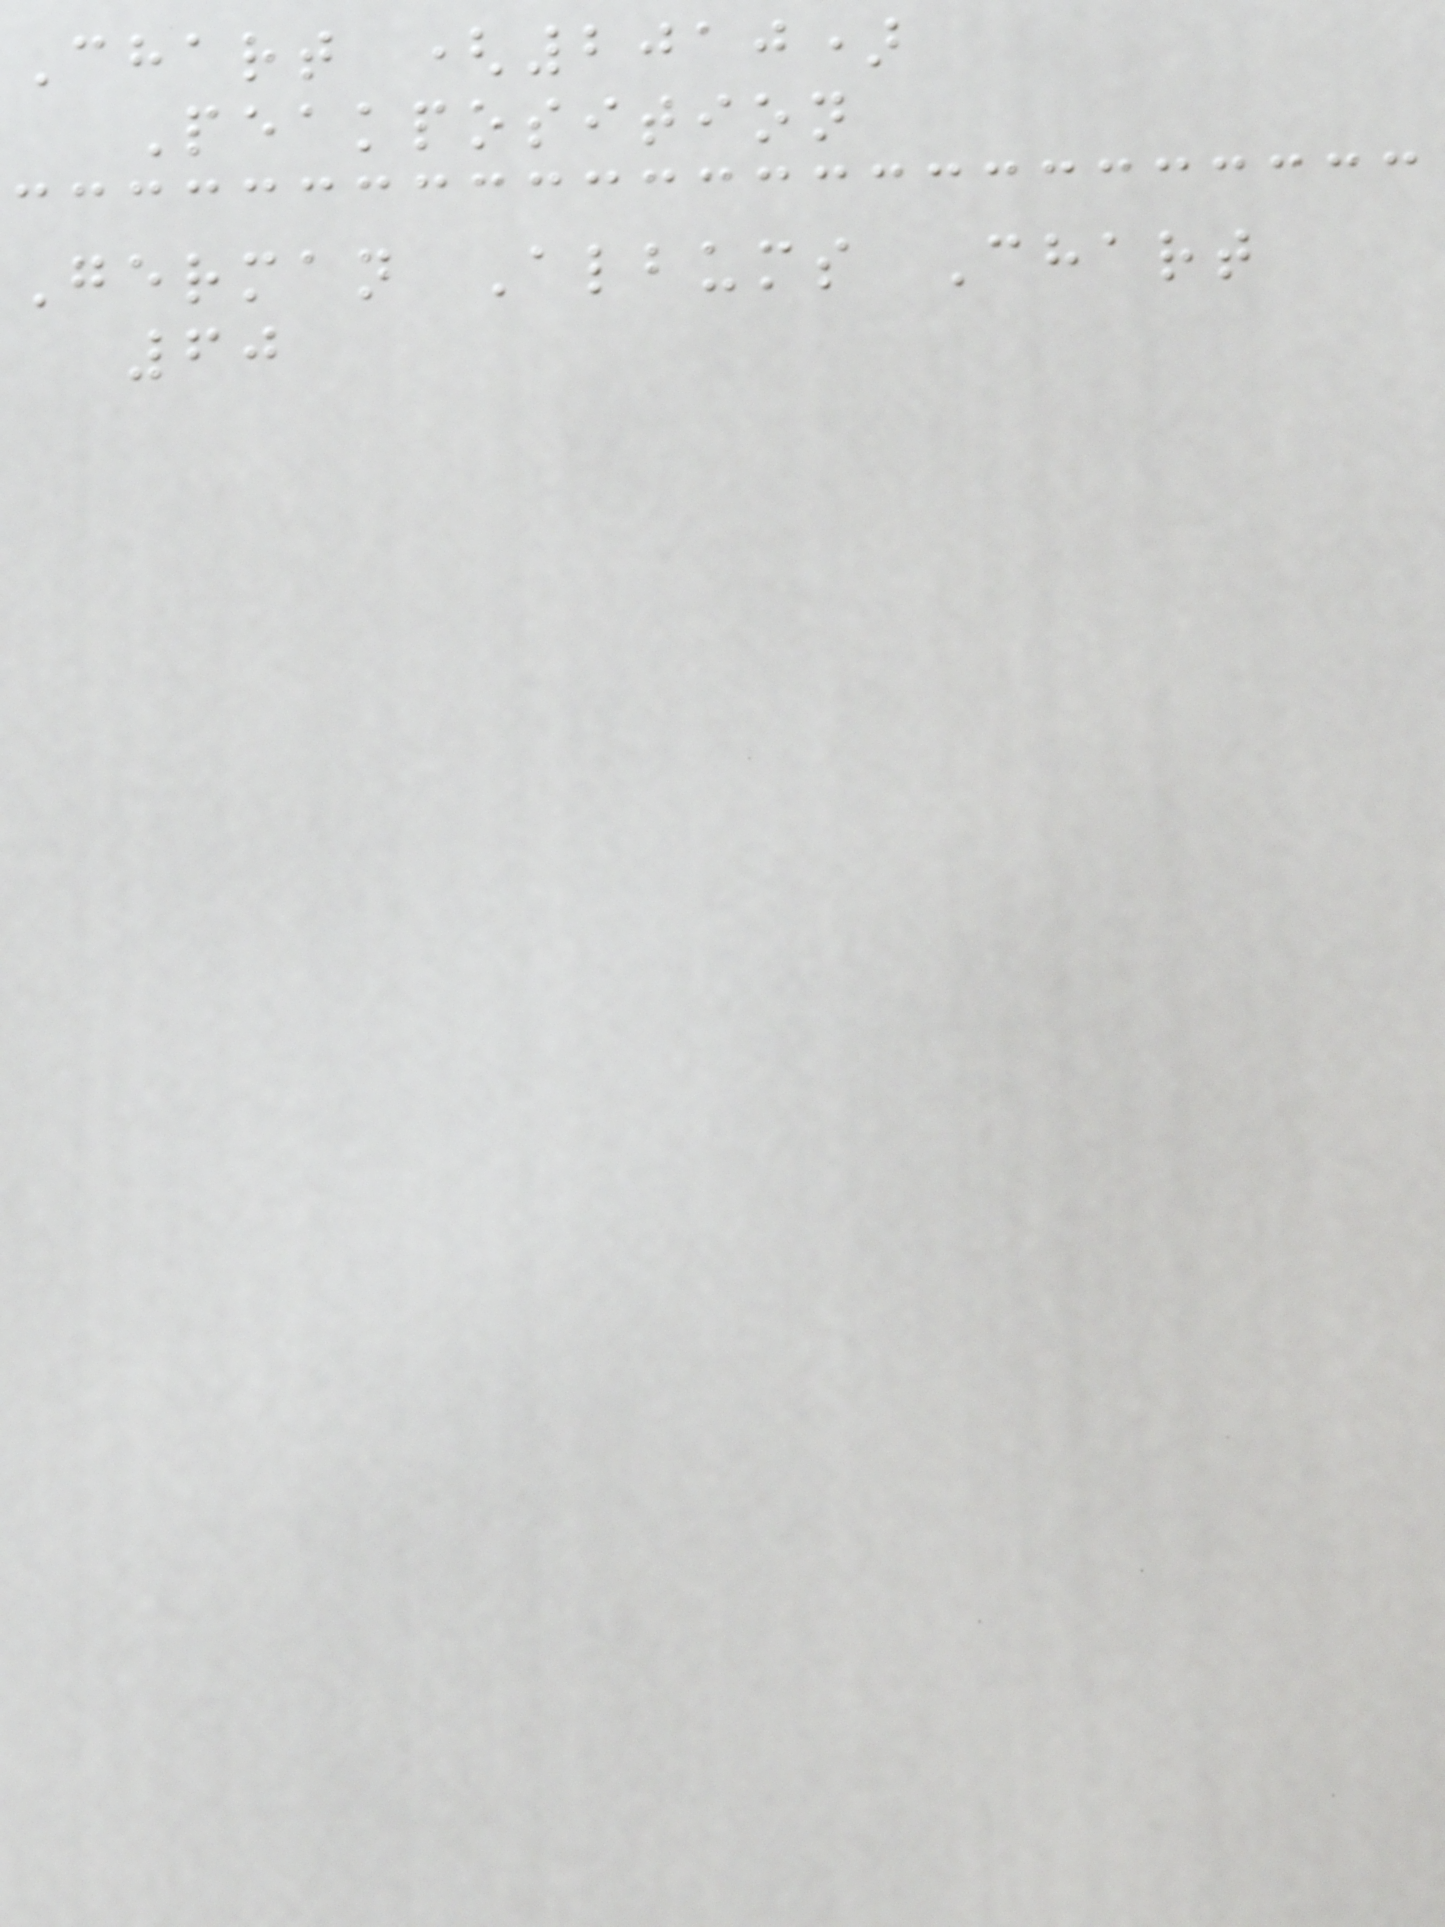Chart (2010)
Peakposition
German Albums Chart
60
